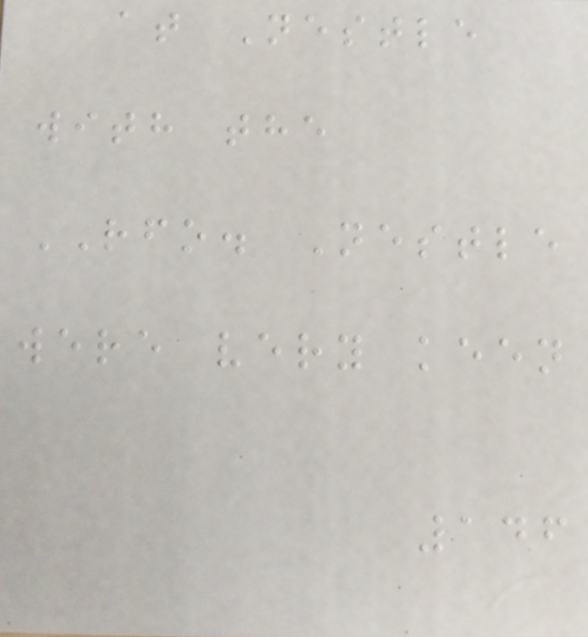at Nestle
with the
RFO. Nestle
were very keen
146
